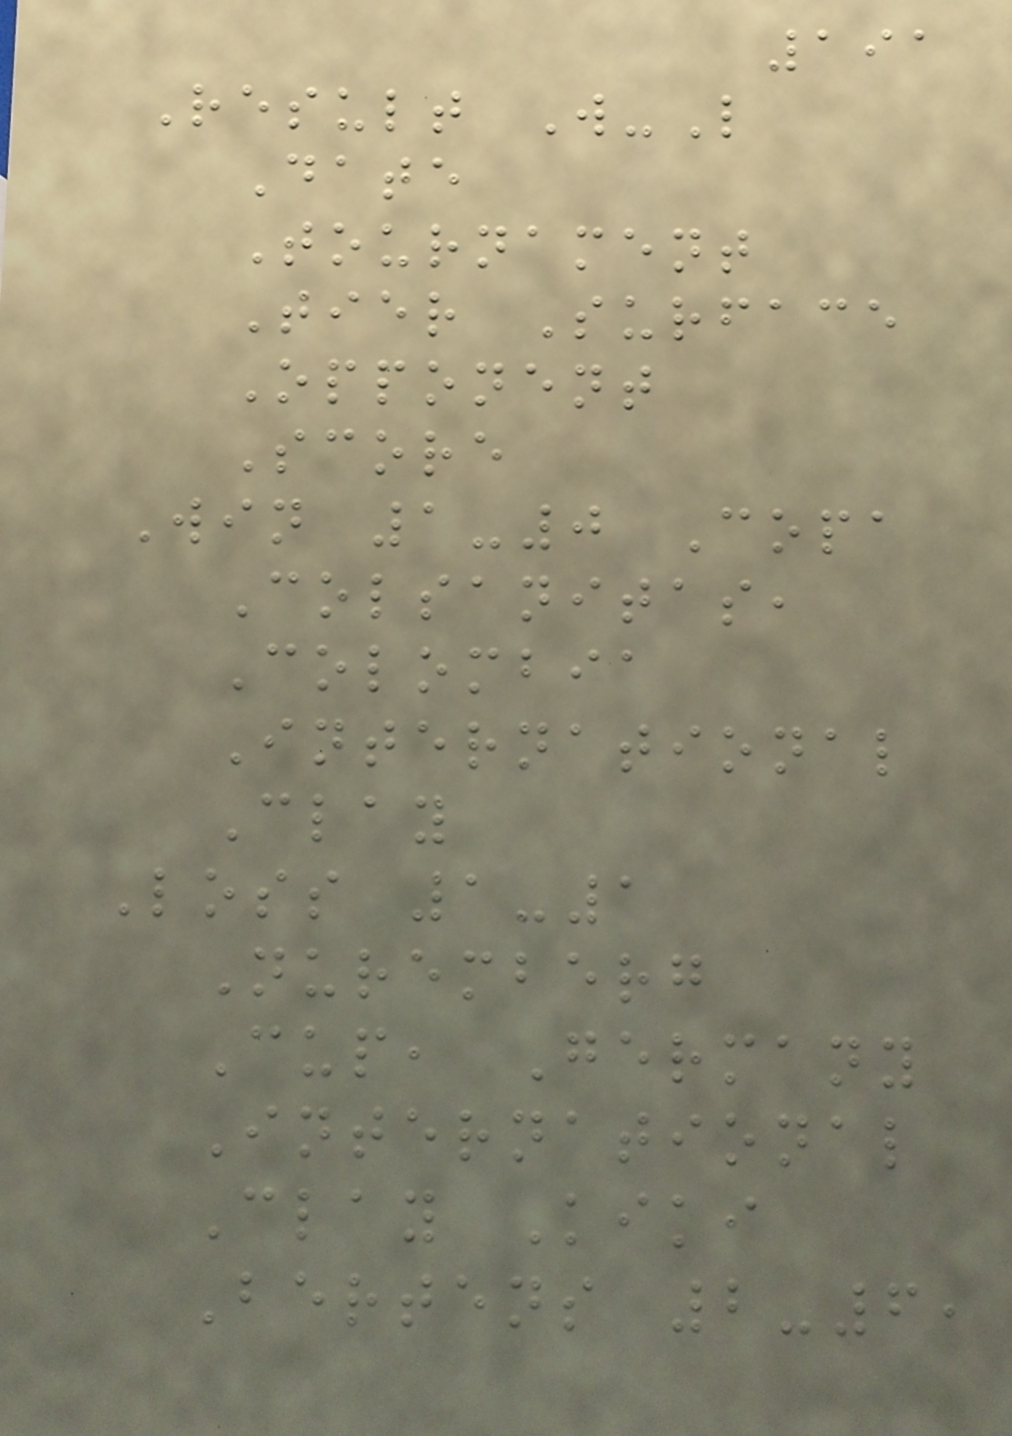191
Result W-L
Date
Tournament
Tier Surface
Opponent
Score
Win 1-0 Copa
Colsanitas,
Colombia
International
Clay
Loss 1-1
Nuremberg
Cup, Germany
International
Clay Kiki
Bertens 2-6,
